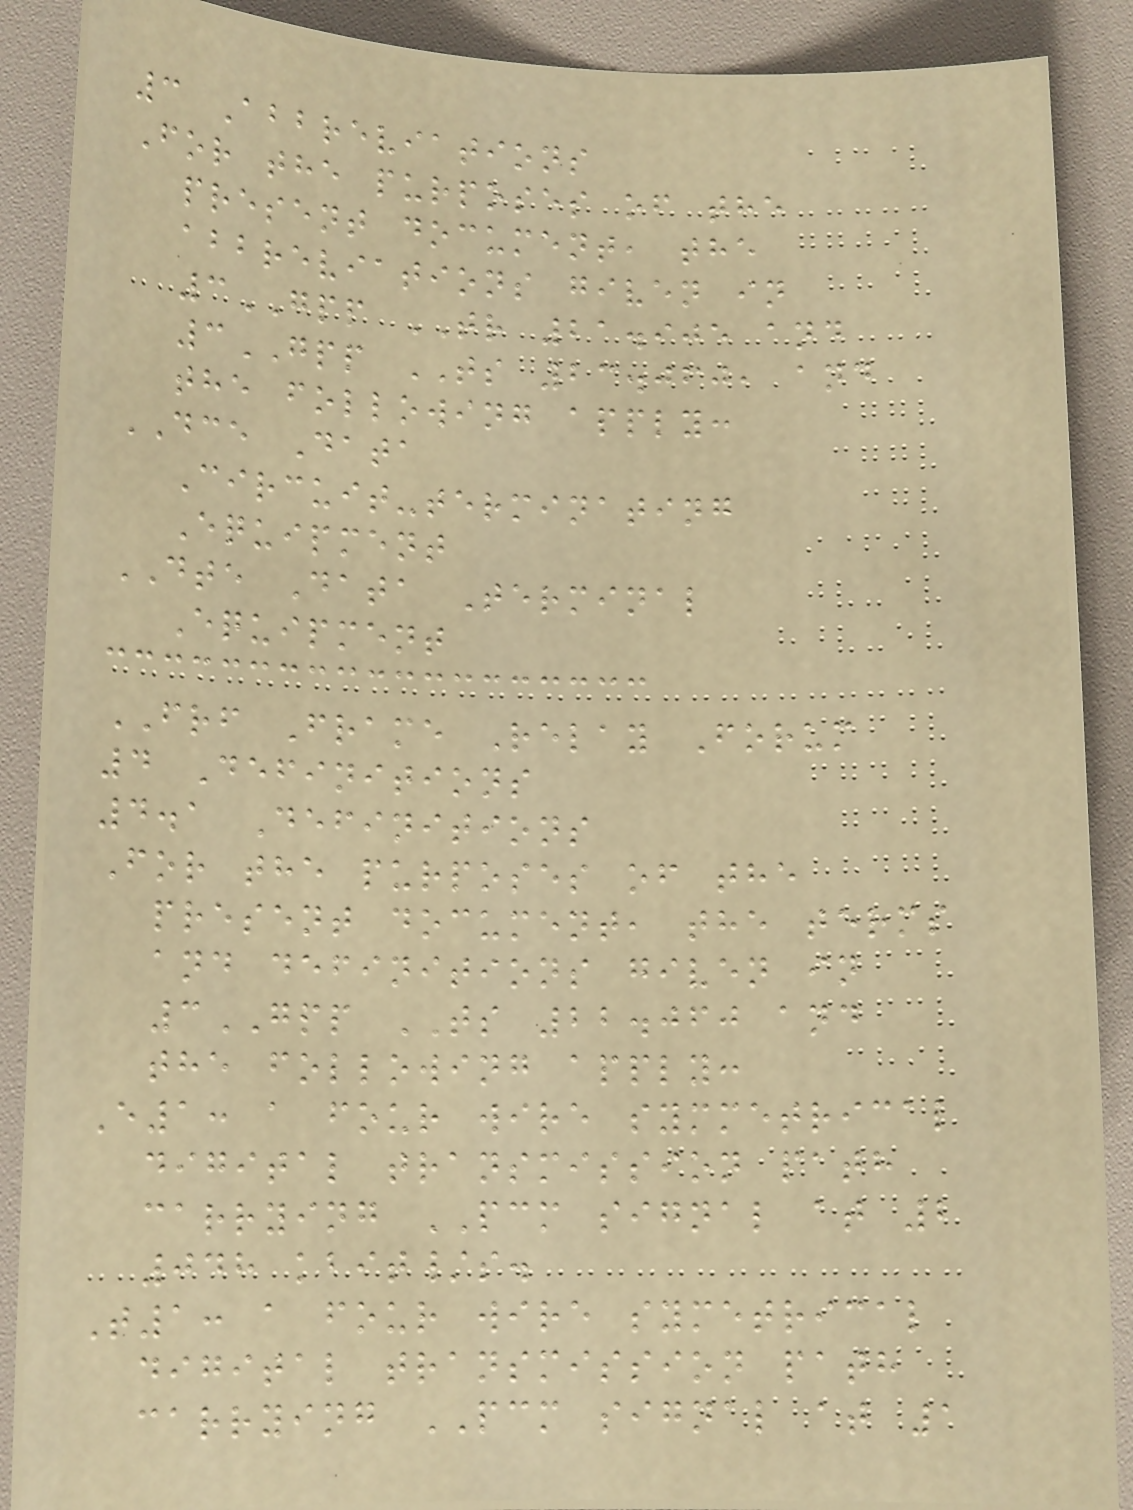3 Abbreviations
For the purposes of the
present document, the
abbreviations given in
3GPP TR 21.905 and
3GPP TS 23.060, and
the following apply:
DCE Data
Circuit-terminating
Equipment
DTE Data Terminal
Equipment
FRF Frame Relay Forum
4 Definitions
4.1 Definitions
For the purposes of the
present document, the terms
and definitions given in
3GPP TS 22.060 and
the following apply:
E1: a four wire symmetrical
digital transmission path
carrying PCM signal at 2
048 kbit/s.
T1: a four wire symetrical
digital transmission path
carrying PCM signal at 1
